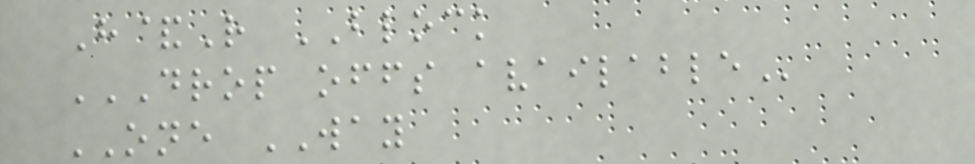H&R BLOCK
DROP OFFS AVAILABLE
ONE WAY
